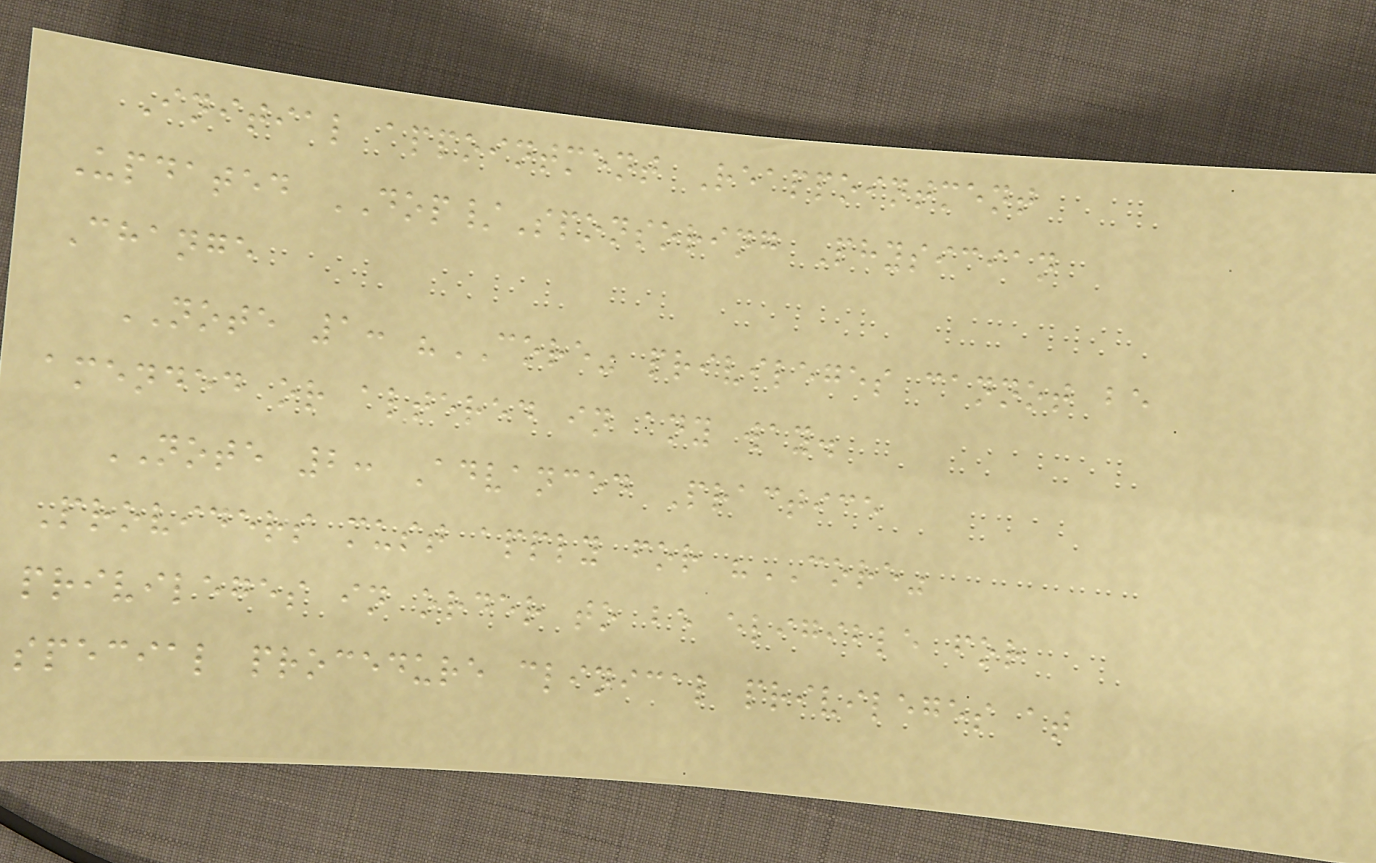Initial appointment Reappointment
Updated DOP/Sponsoring Physician
Change
NOTE 1: "CORE" privileges cannot be
amended or altered in any way.
NOTE 2: Advanced Practice
Providers must apply for "CORE"
privileges in order to be eligible for
special procedure clinical privileges at
